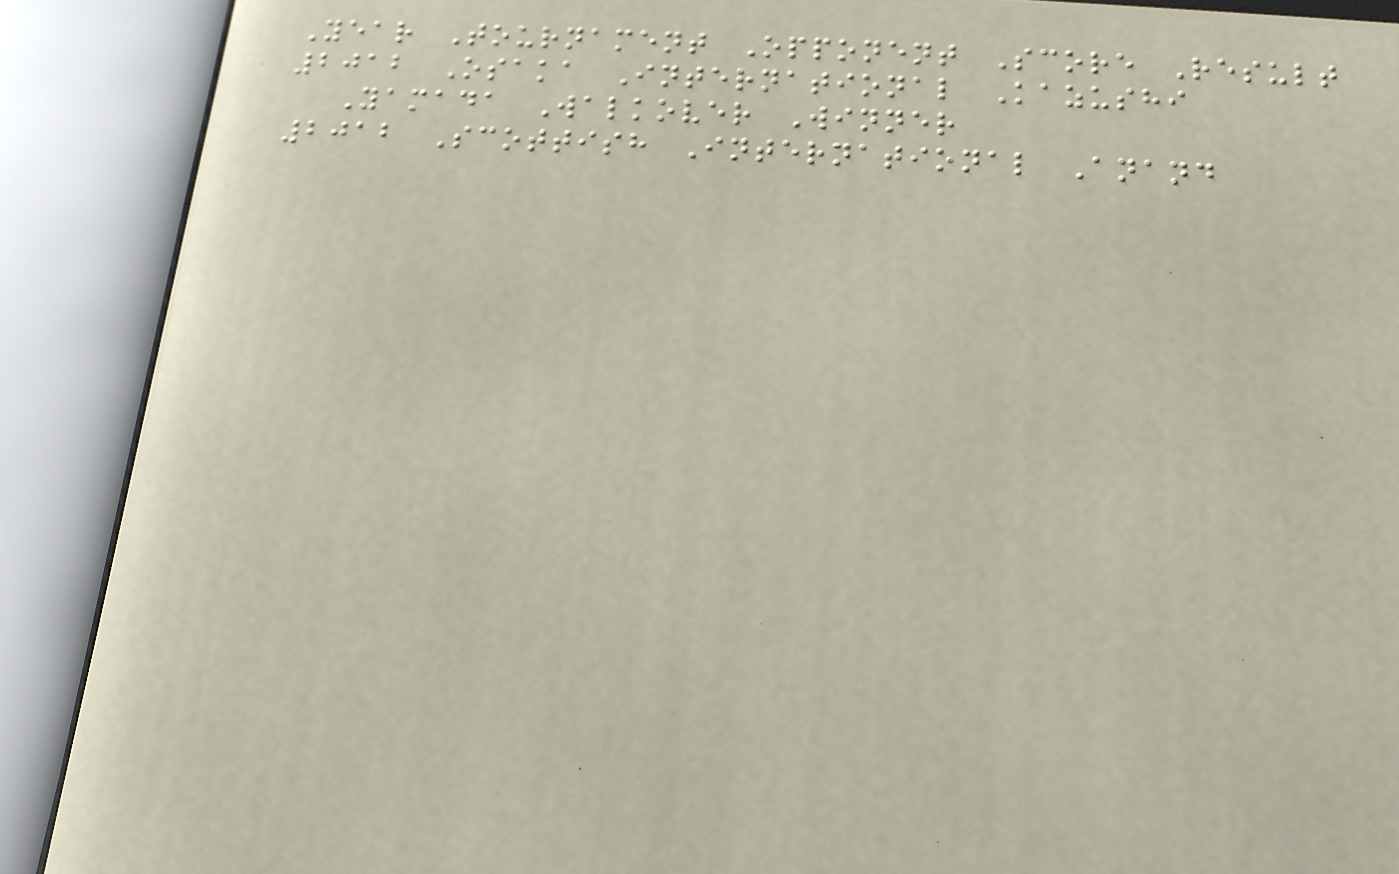Year Tournament Opponent Score Result
2012 Osaka International Kazushi
Yamada Walkover Winner
2012 Scottish International Anand
